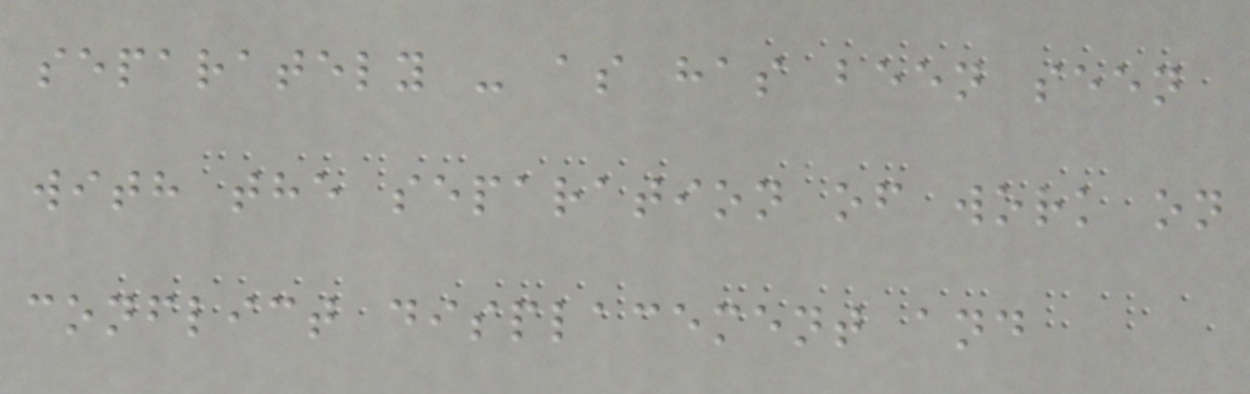separately - as has been seen
with the separation of work on
conflict displacement and
